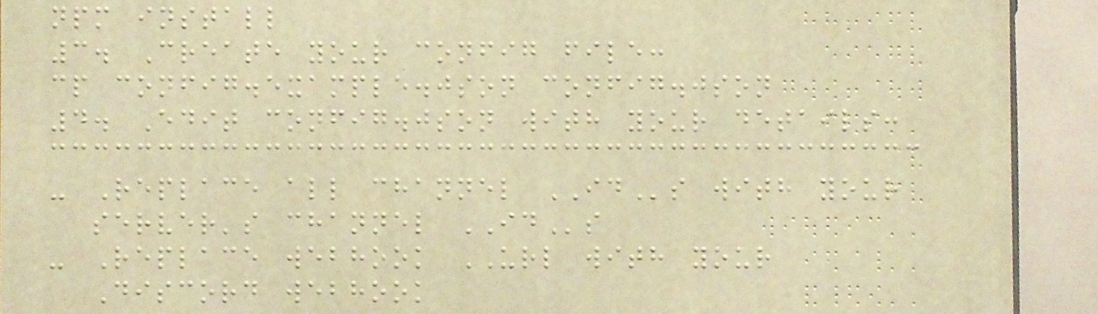npm install
3. Create your config file:
cp config.example.json config.json
4. Edit config.json with your details:
- Replace all channel IDs with your
server's channel IDs
- Replace webhook URL with your
Discord webhook
